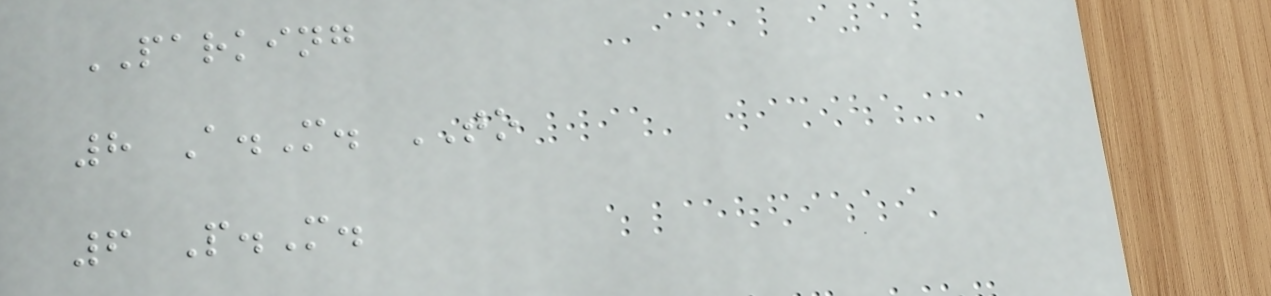PARKING
8 A.M. TO
6 P.M.
